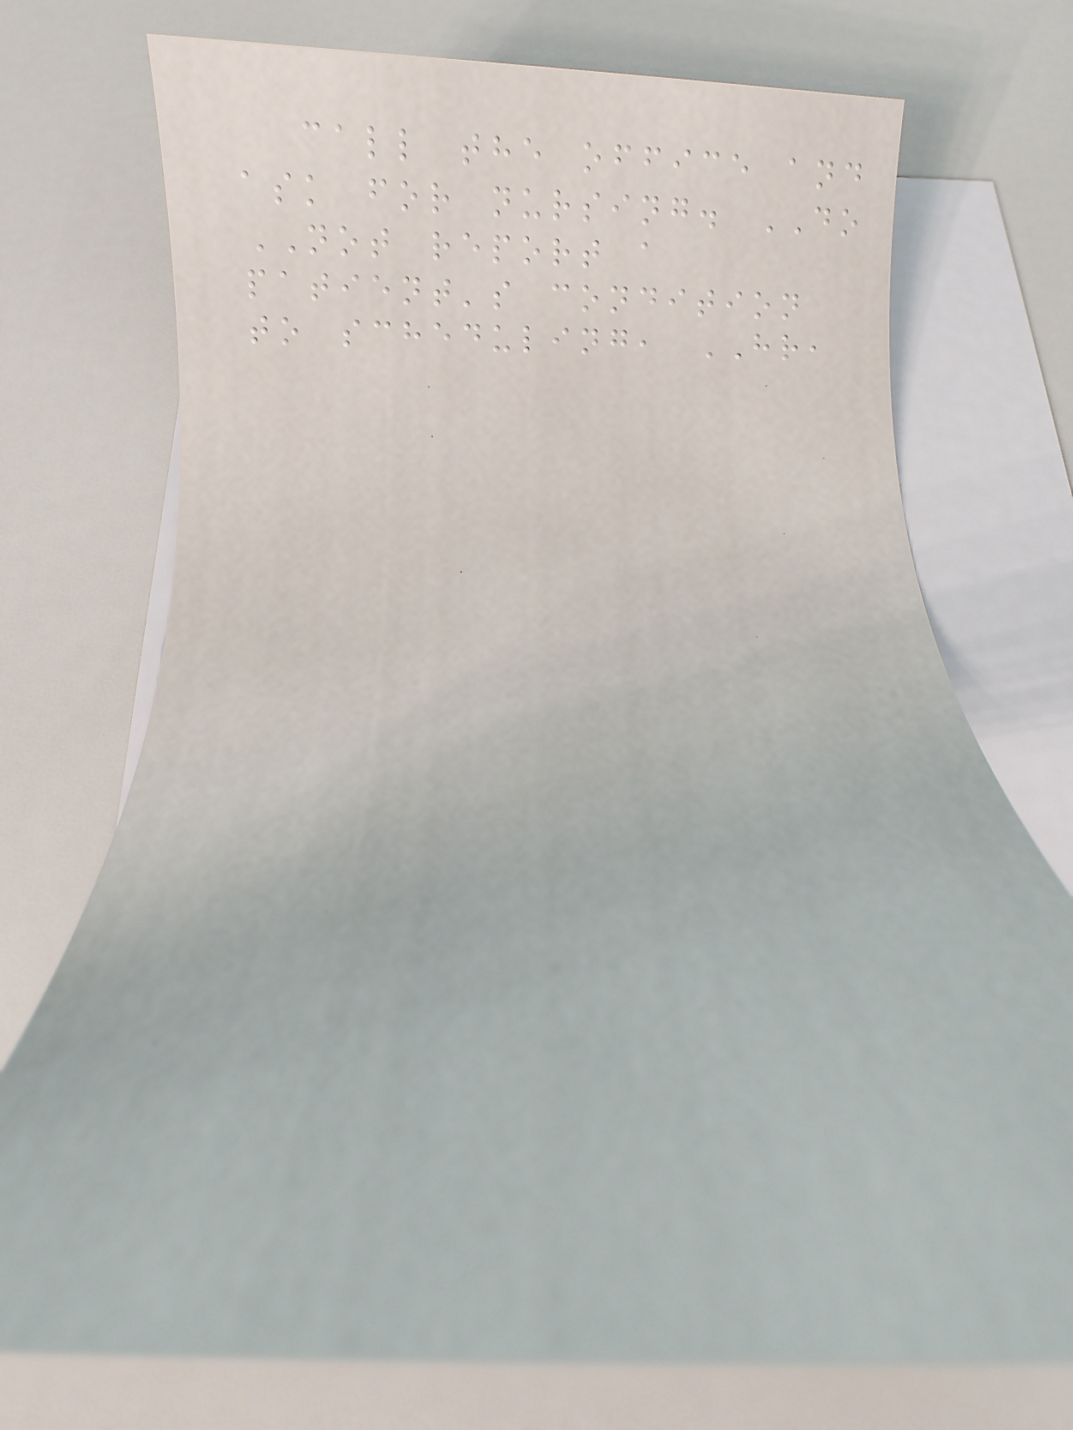call the office and
ask for nursing. DO
NOT report a
patient's condition
to scheduling, HR,
